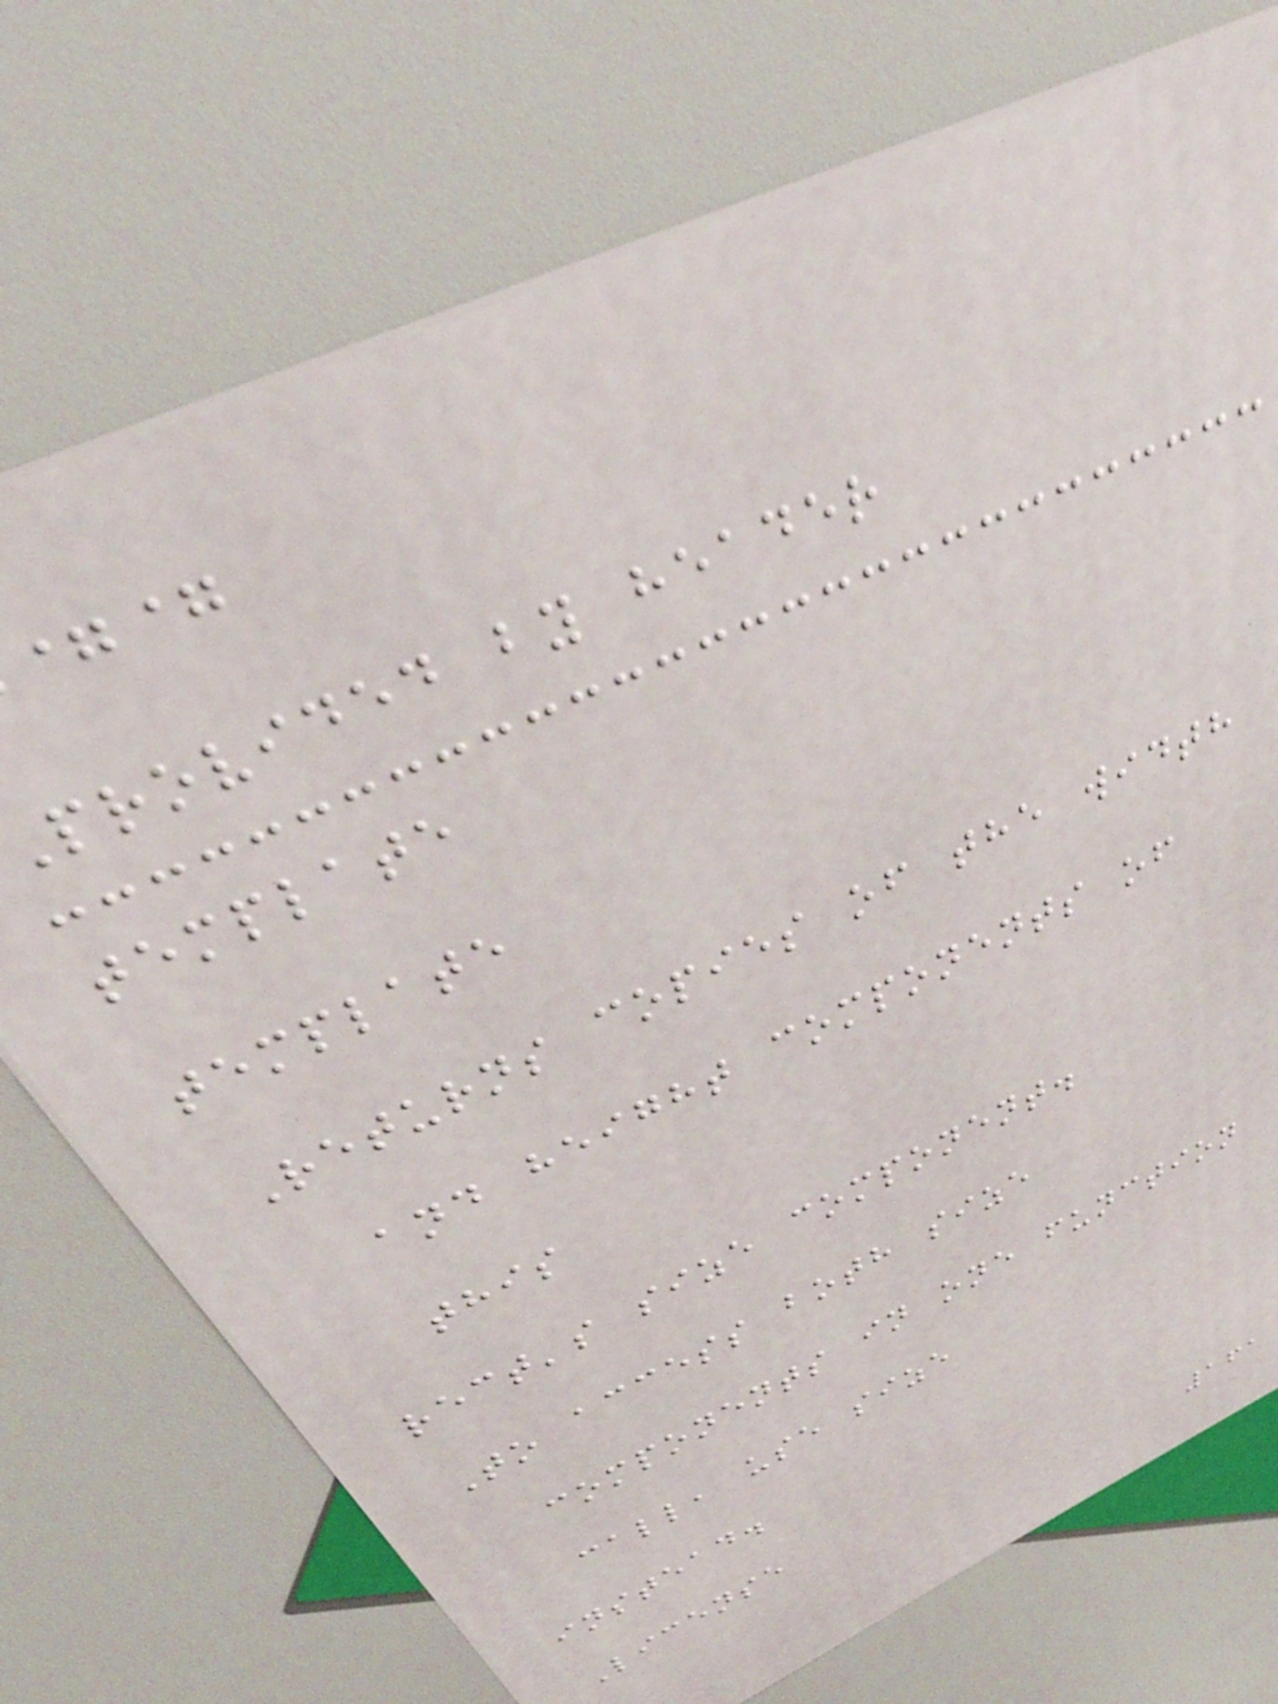provided by header
template
template
Returns copies of the width
and height components of
this
rect's size component.
To access both size
components in one function
call, use size
instead.
License
161
